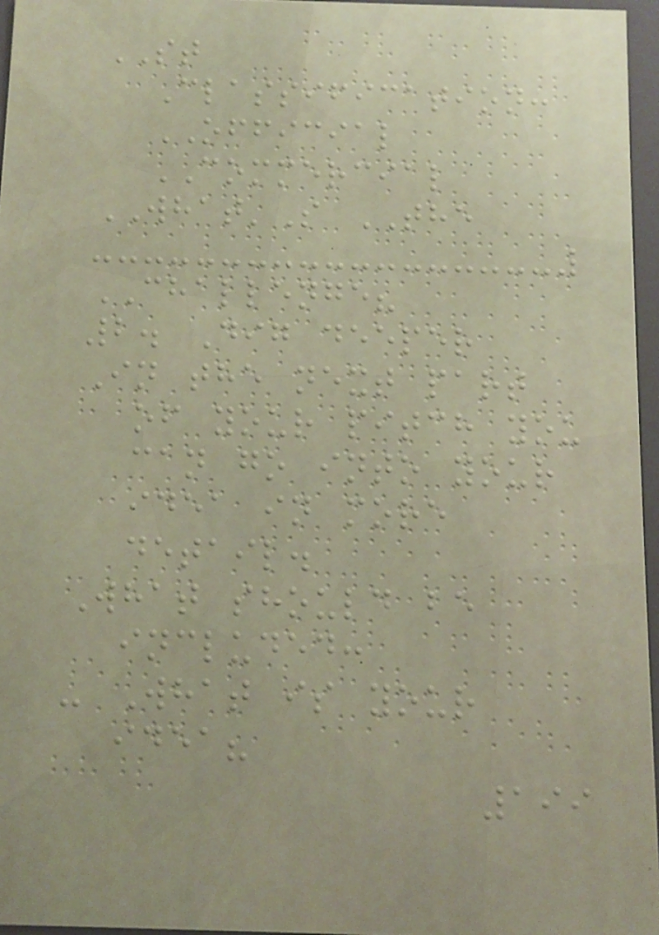ST
Classification:
OFFICIAL
COMMERCIAL
WHAT'S THE
CHALLENGE?
2. Dig deeper
In the next part
of your pitch you
can go into your
idea in more
detail.
What should be
included:
- What is your
idea?
199
